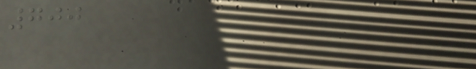700
